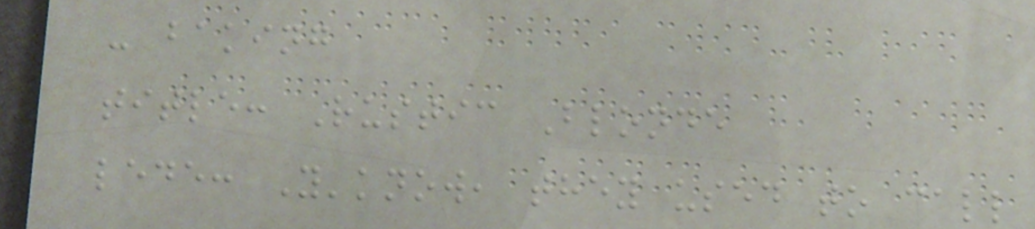- baking
title: Rustic Blonde
lede: Y'know, they used to call
